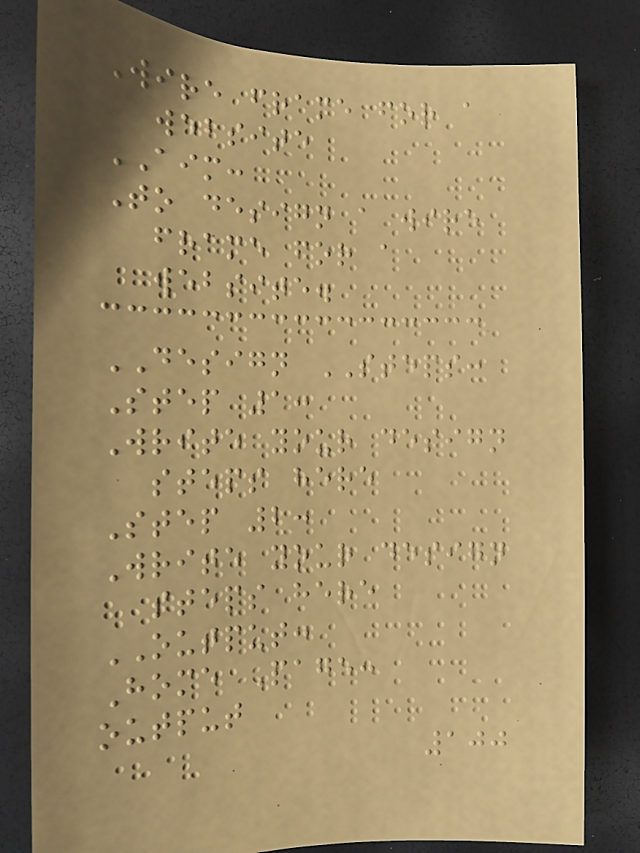Wire frame for a
website
AIM:
To design a wire
frame for a
website.
DESIGN STEPS:
Step 1:
Write your design
steps here
Step 2:
Write your design
steps here
OUTPUT:
Home Page:
output
100
